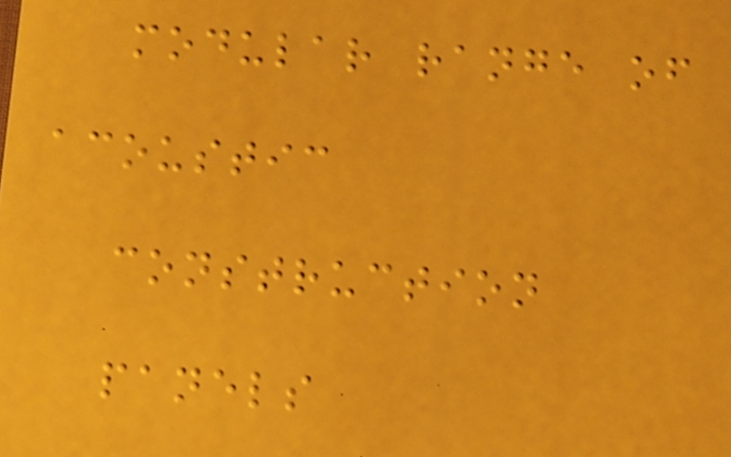modular range of
acoustic
construction
panels
